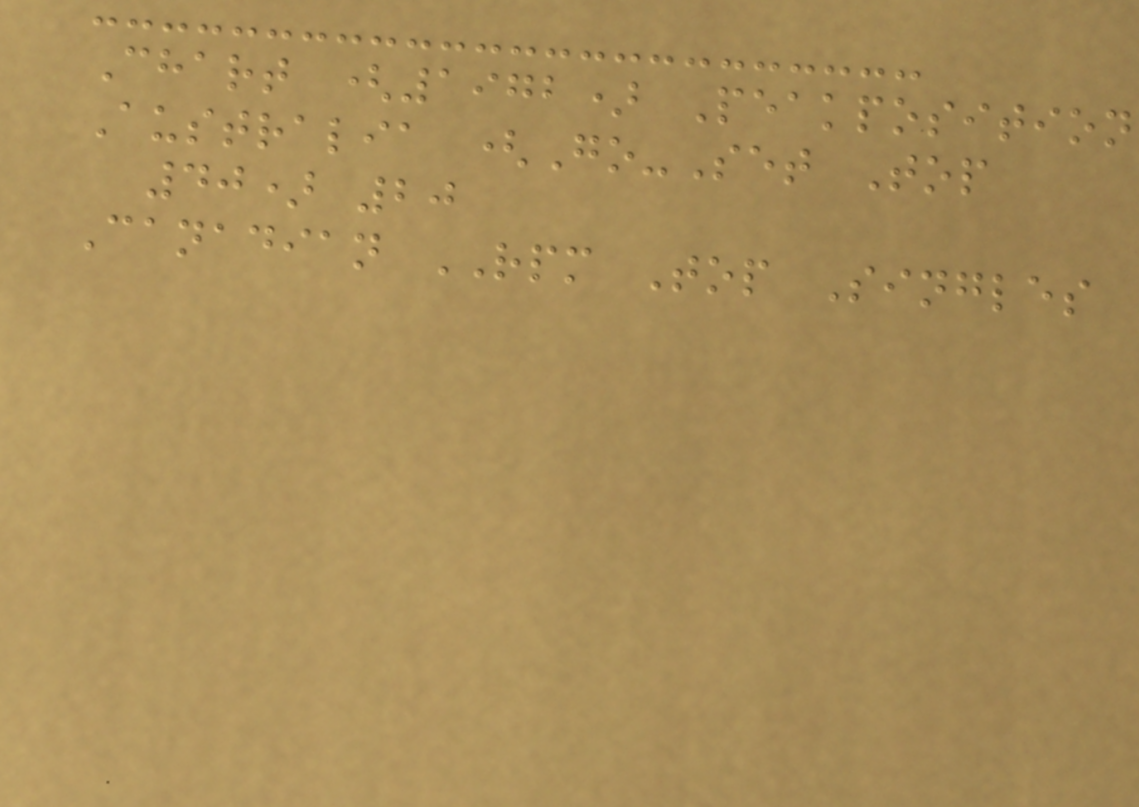Chart (1972) Peakposition
Australia (Go-Set Top
40) 20
Canadian RPM Top Singles
